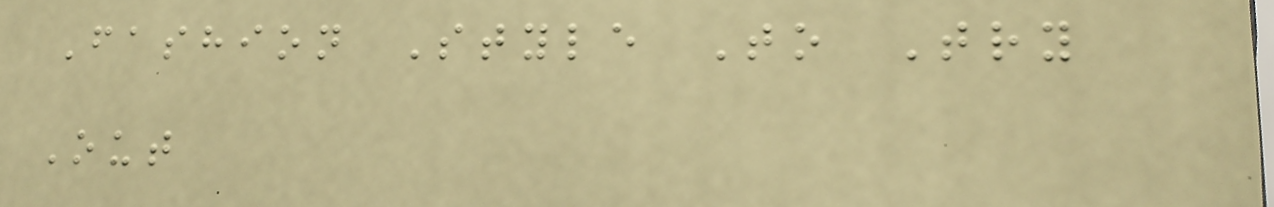Fashion Style To Try
Out
